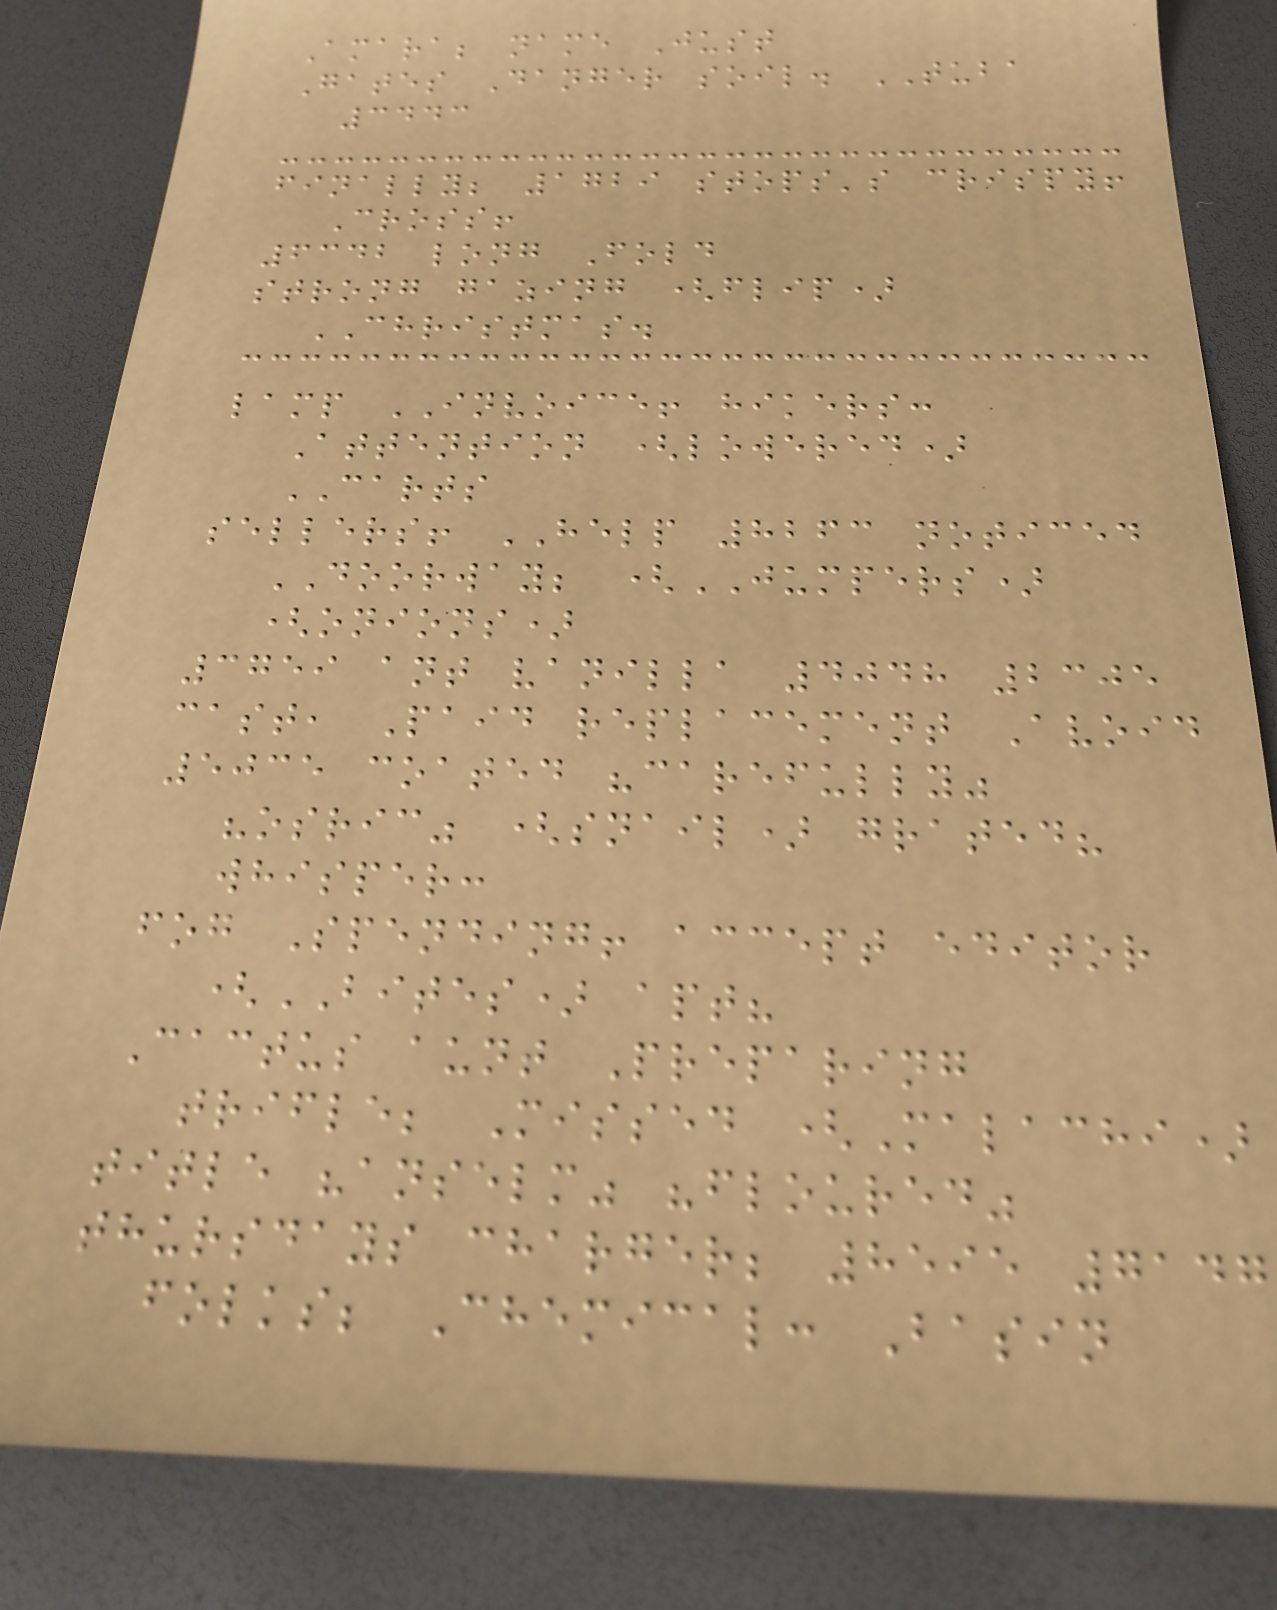Amara; name Just
Gates Danger soil. TUBA
3443
finally; 1729 stops's crispy!
Cross!
6342 long Fold
strong gazing (flip)
CHRISTMAS.
lamp INVOICE! hikers:
Attention (lowered)
CARTS
sellers! HELP 8263 noticed
DOORWAY; (JUMPERS)
(onions)
3759 ant vanilla 4048 2305
cast, Paid replacement Avoid
5035 coated "carefully"
"osric" (snail) grated?
whisper:
fog Spending! accept editor
(BITES) apt?
Cactus aunt Preparing
trifle; Missed (Malachi)
title "anselm" "floured"
thursdays charger; 8595 7147
folks; Chemical: Basin
